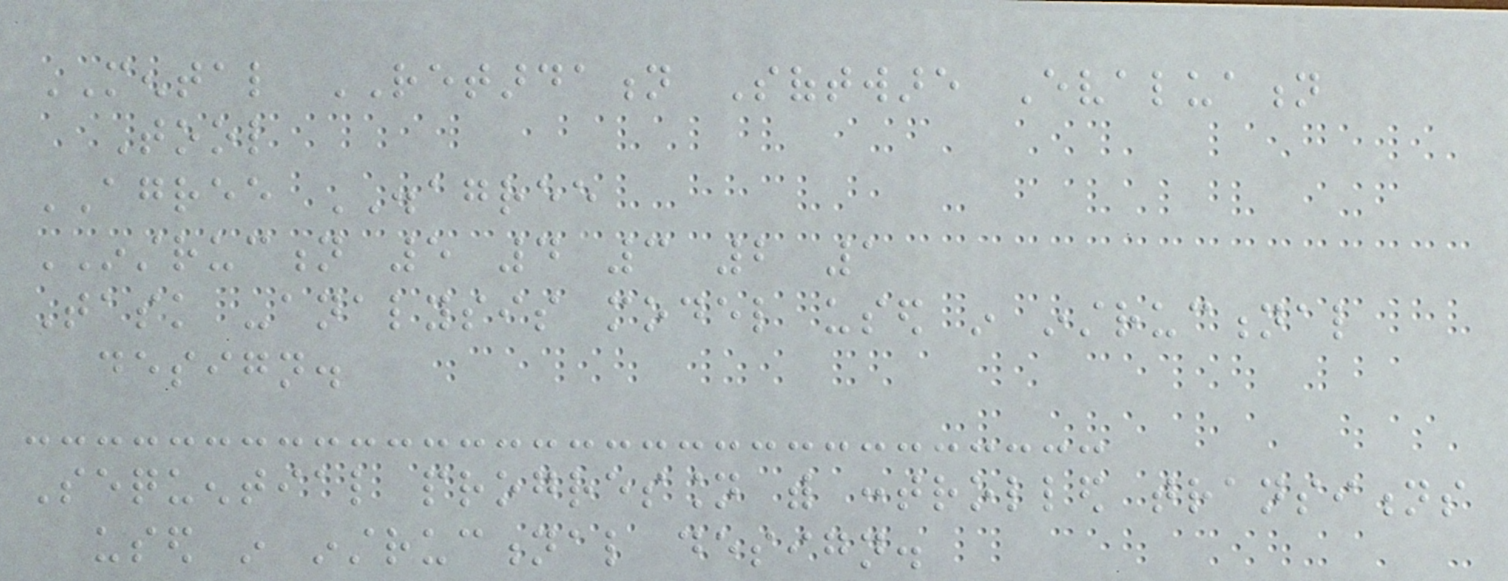MENTAL RETARDATION Software Evaluation
Tool
AGREE DISAGREE
INSTRUCTION 5 4 3 2 1
Task -analysis model used in instructional
design.
Sequential progression with controlled transitions
used in instructional design.
